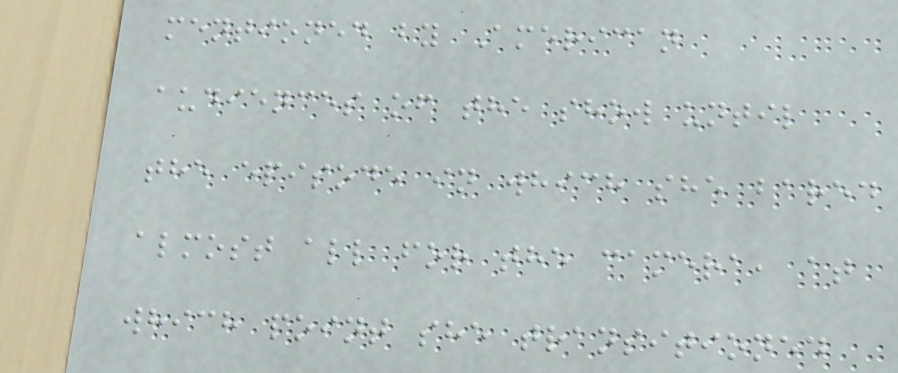mentioned by American
audiences of the show until
the episode in which she bared
almost all for the camera, at
which point she transitioned
